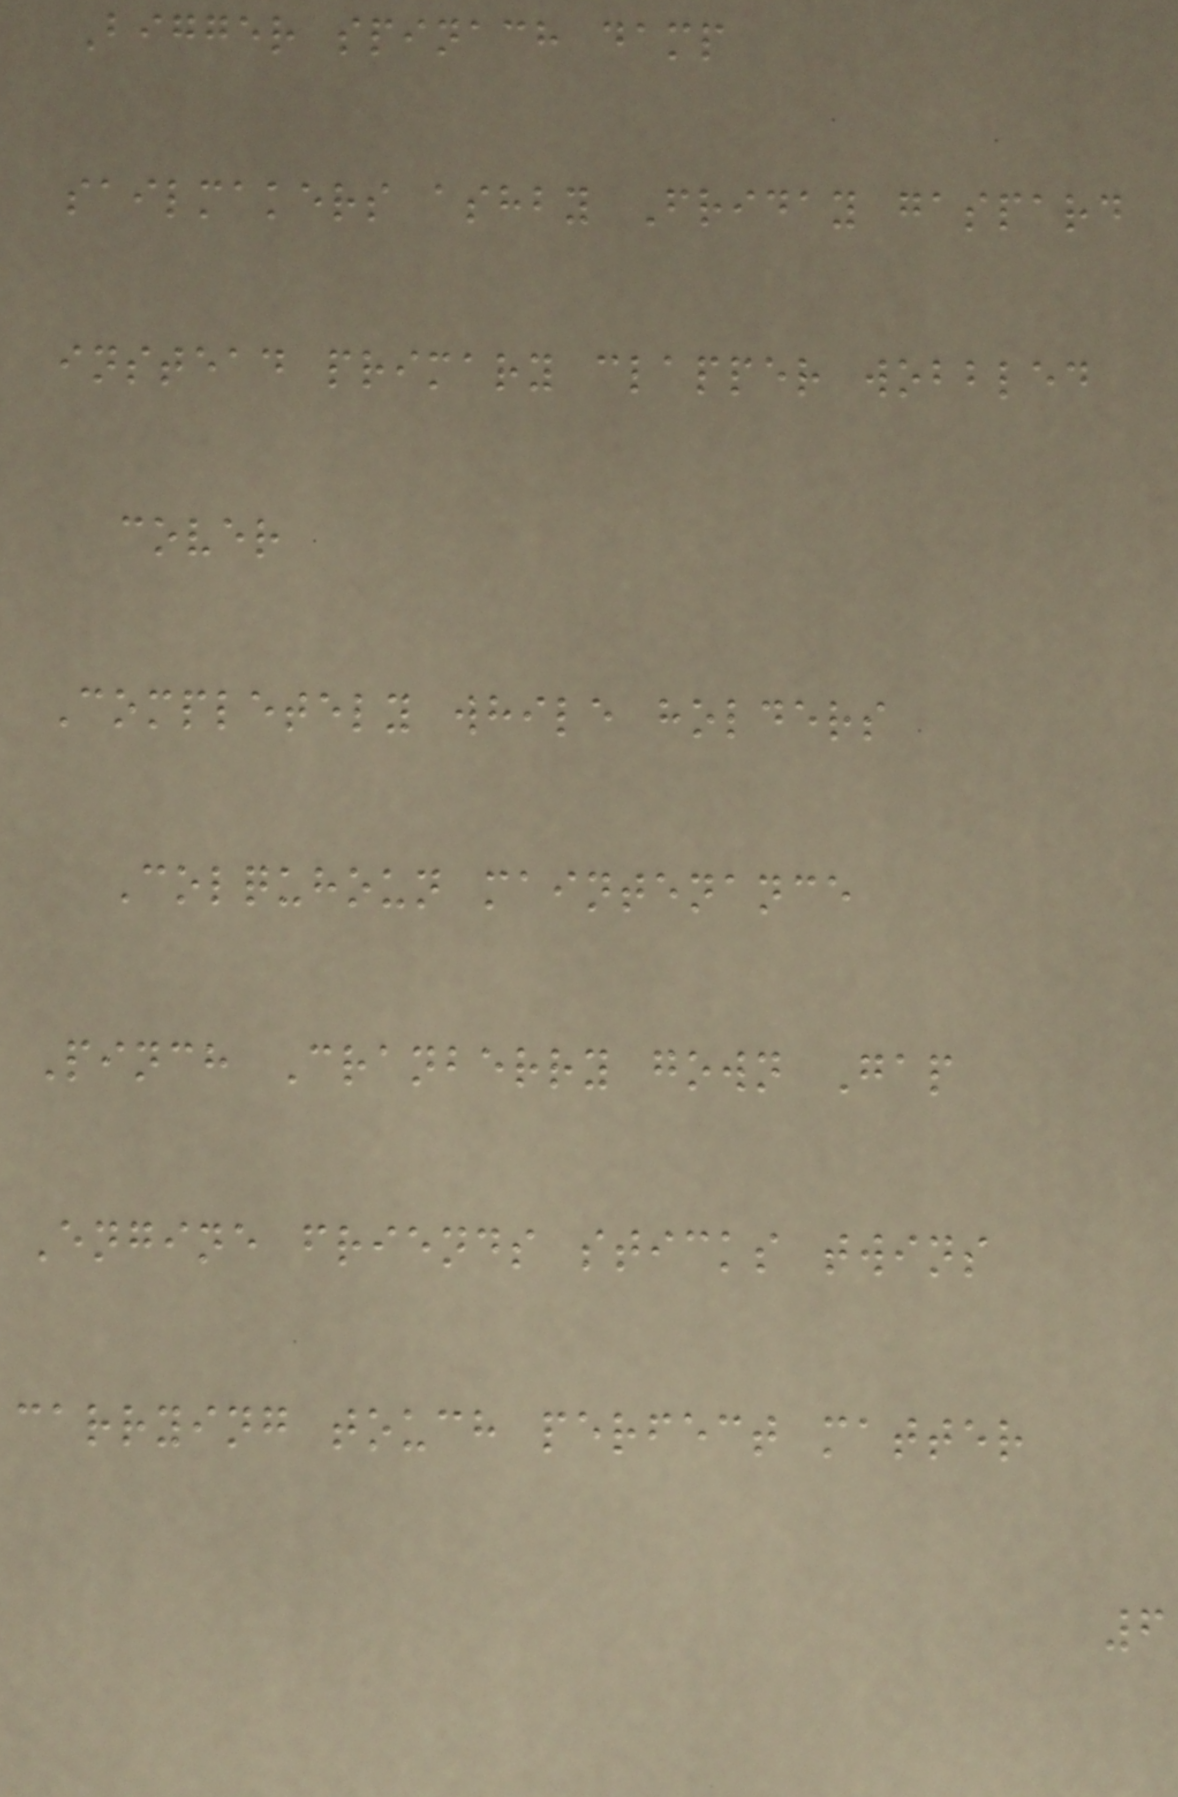Bigger spinach damp
sailmakers ashby Friday gaspard
instead primary clapper wobbled
cover
Completely while holders
Colquhoun maintenance
Pinch Cranberry gown Gap
Engine friends sticks twins
carrying touch perfect matter
6
